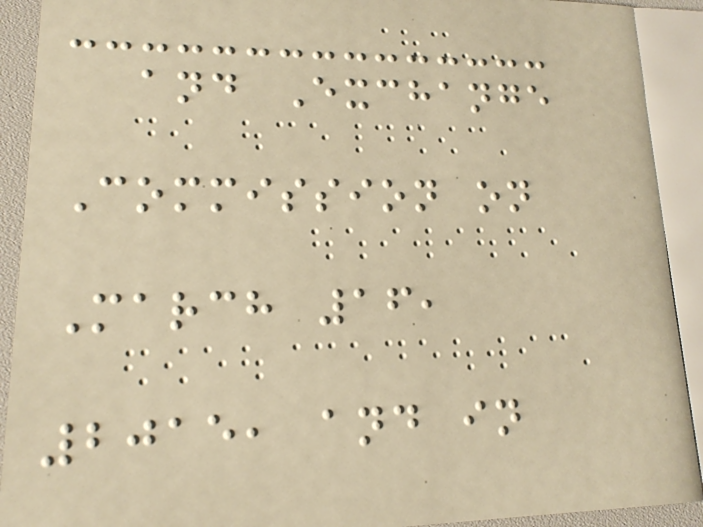and Exchange
Commission on
March 16,
2015, and in
